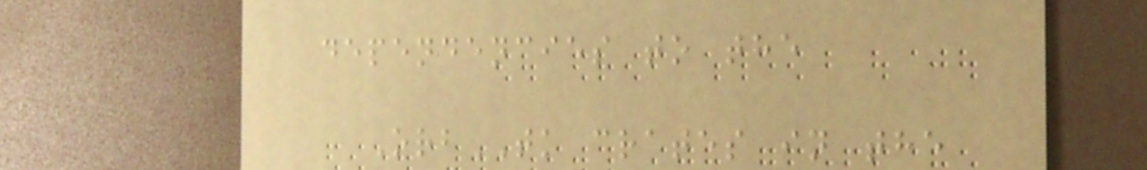dependencies to the
OrbTK crates in the
